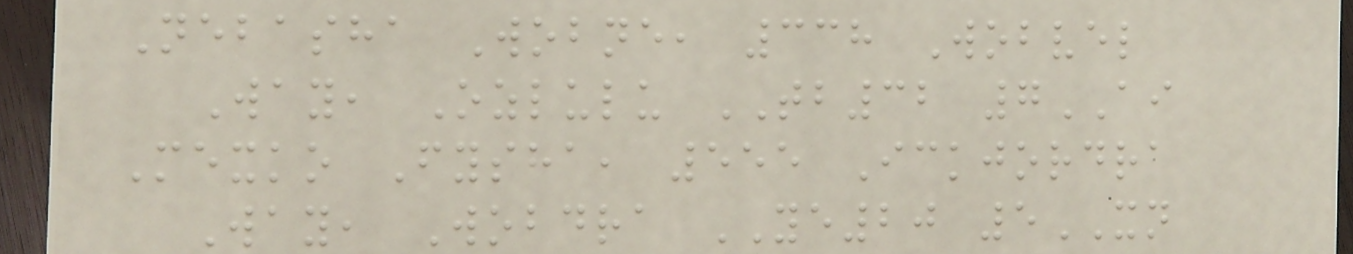Nebasha Wobne, 338 Wobvel
Way, Ozlulu TB32 7AI
Mexko Fysha, 555 Ickjordra
Way, Wobdra YE20 5XN
